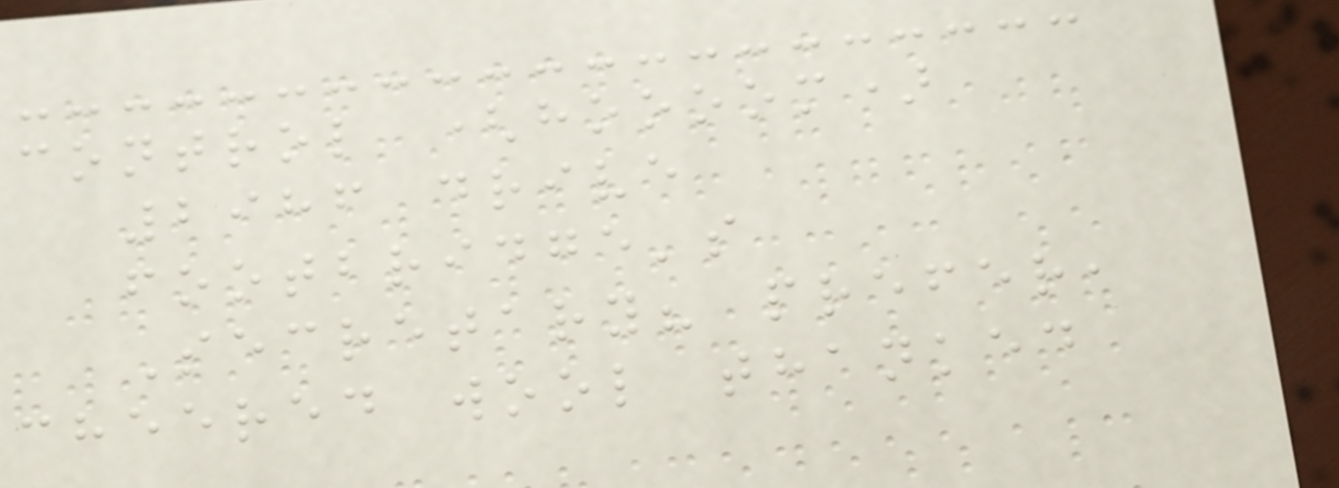control (hoooom)
2986 drive
footbridge's
Secretary? prefer,
cheered wool thanked
